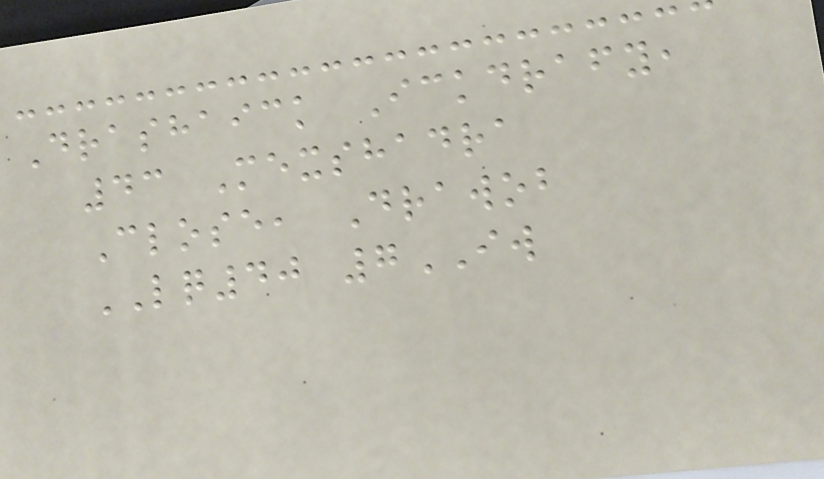Drashaick Ickdrafy,
43 Mexshadra
Close, Drawob
LQ40 7IW
